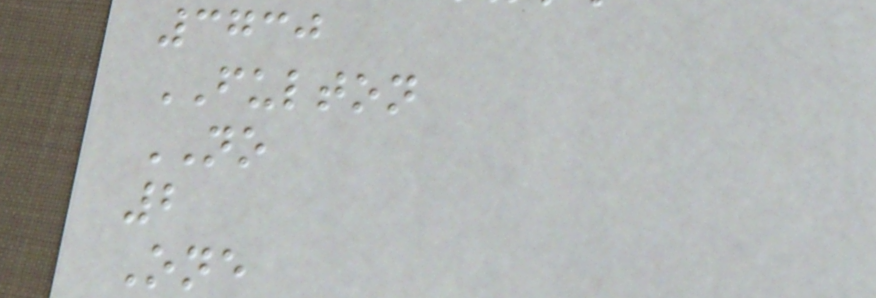3730
FULTON
NO
2
One
